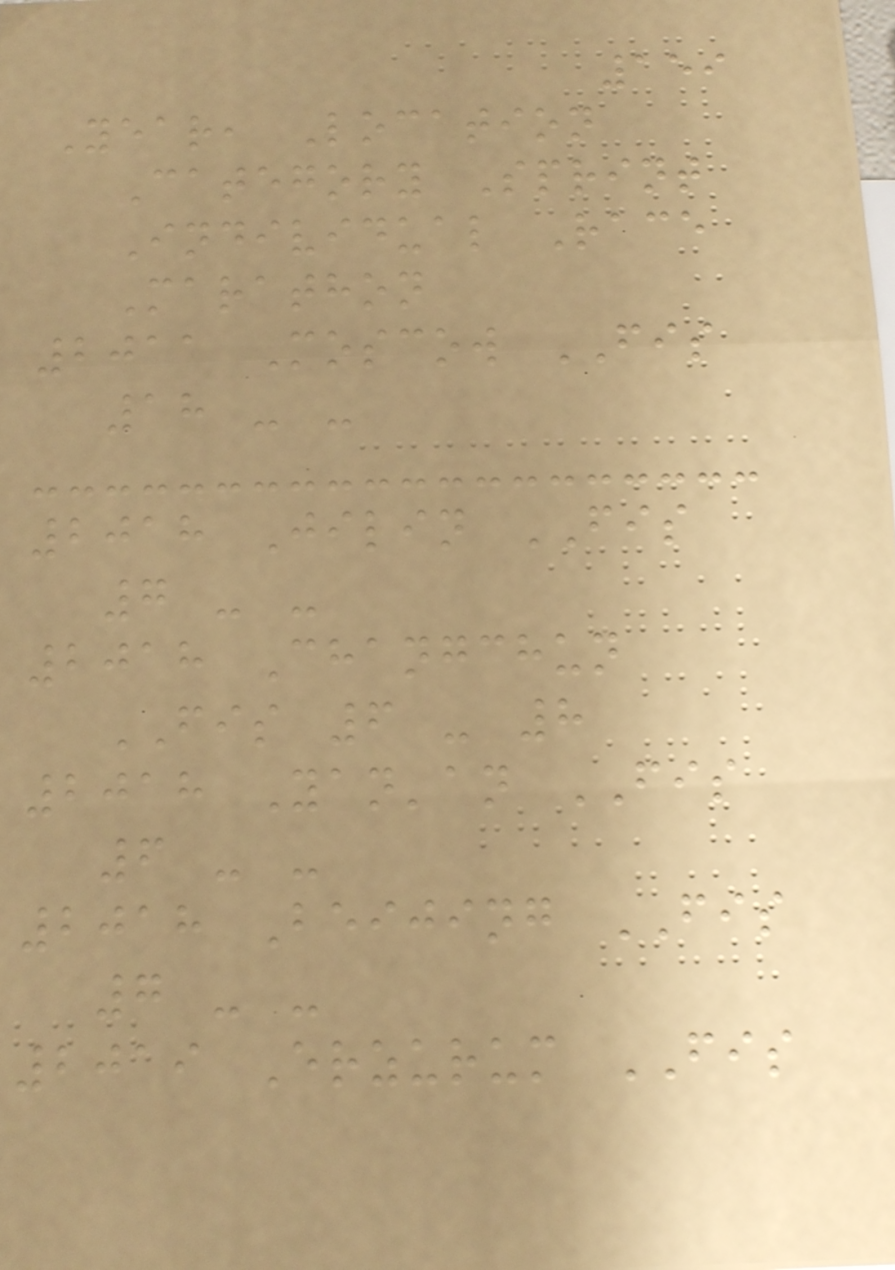159
Year, Location
Category Sprint
Individual Race
Marathon
2011 Moscow FIS
18 - -
2018 Jilin FIS
7 - -
2018 Changchun
FIS 6 - 8
2018 Yan'an FIS
6 - -
2018 Beijing FIS
7 - -
2019 Erzurum FIS
